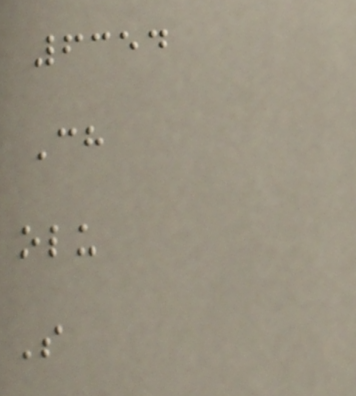6354
Ch
olu
S
